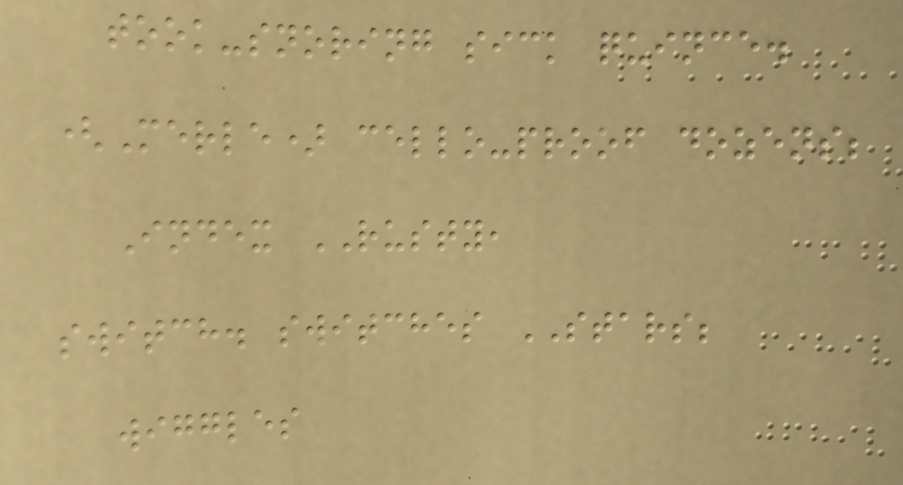took-snoring sick quince.
(Merle) cello-proof dozens;
Index RUSTY,
switch. switches STARS;
wiggles
